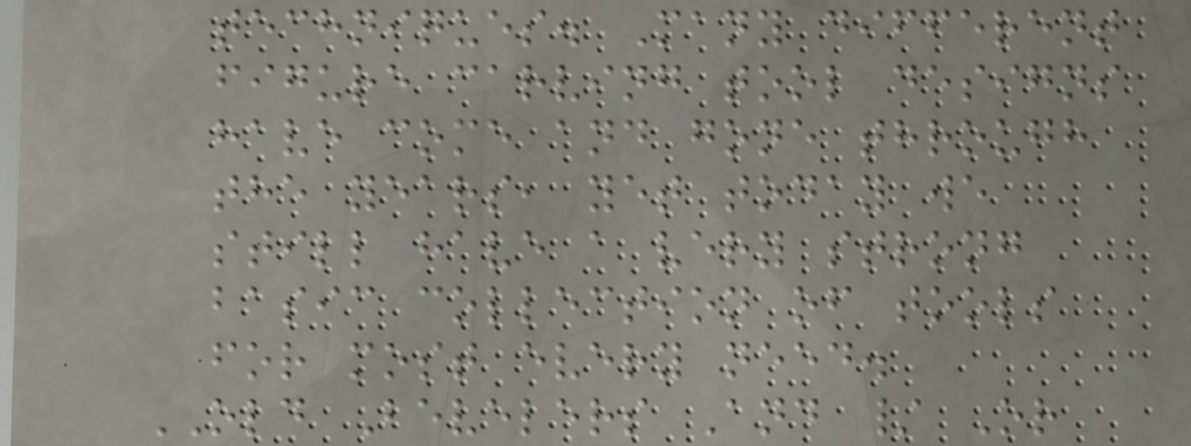techniques. Many different
figure carving tool designs
have come and gone through
the years, yet today we
still have a very strong
basic collection of tools
for most every need.
OLD Bevelers And / Or
